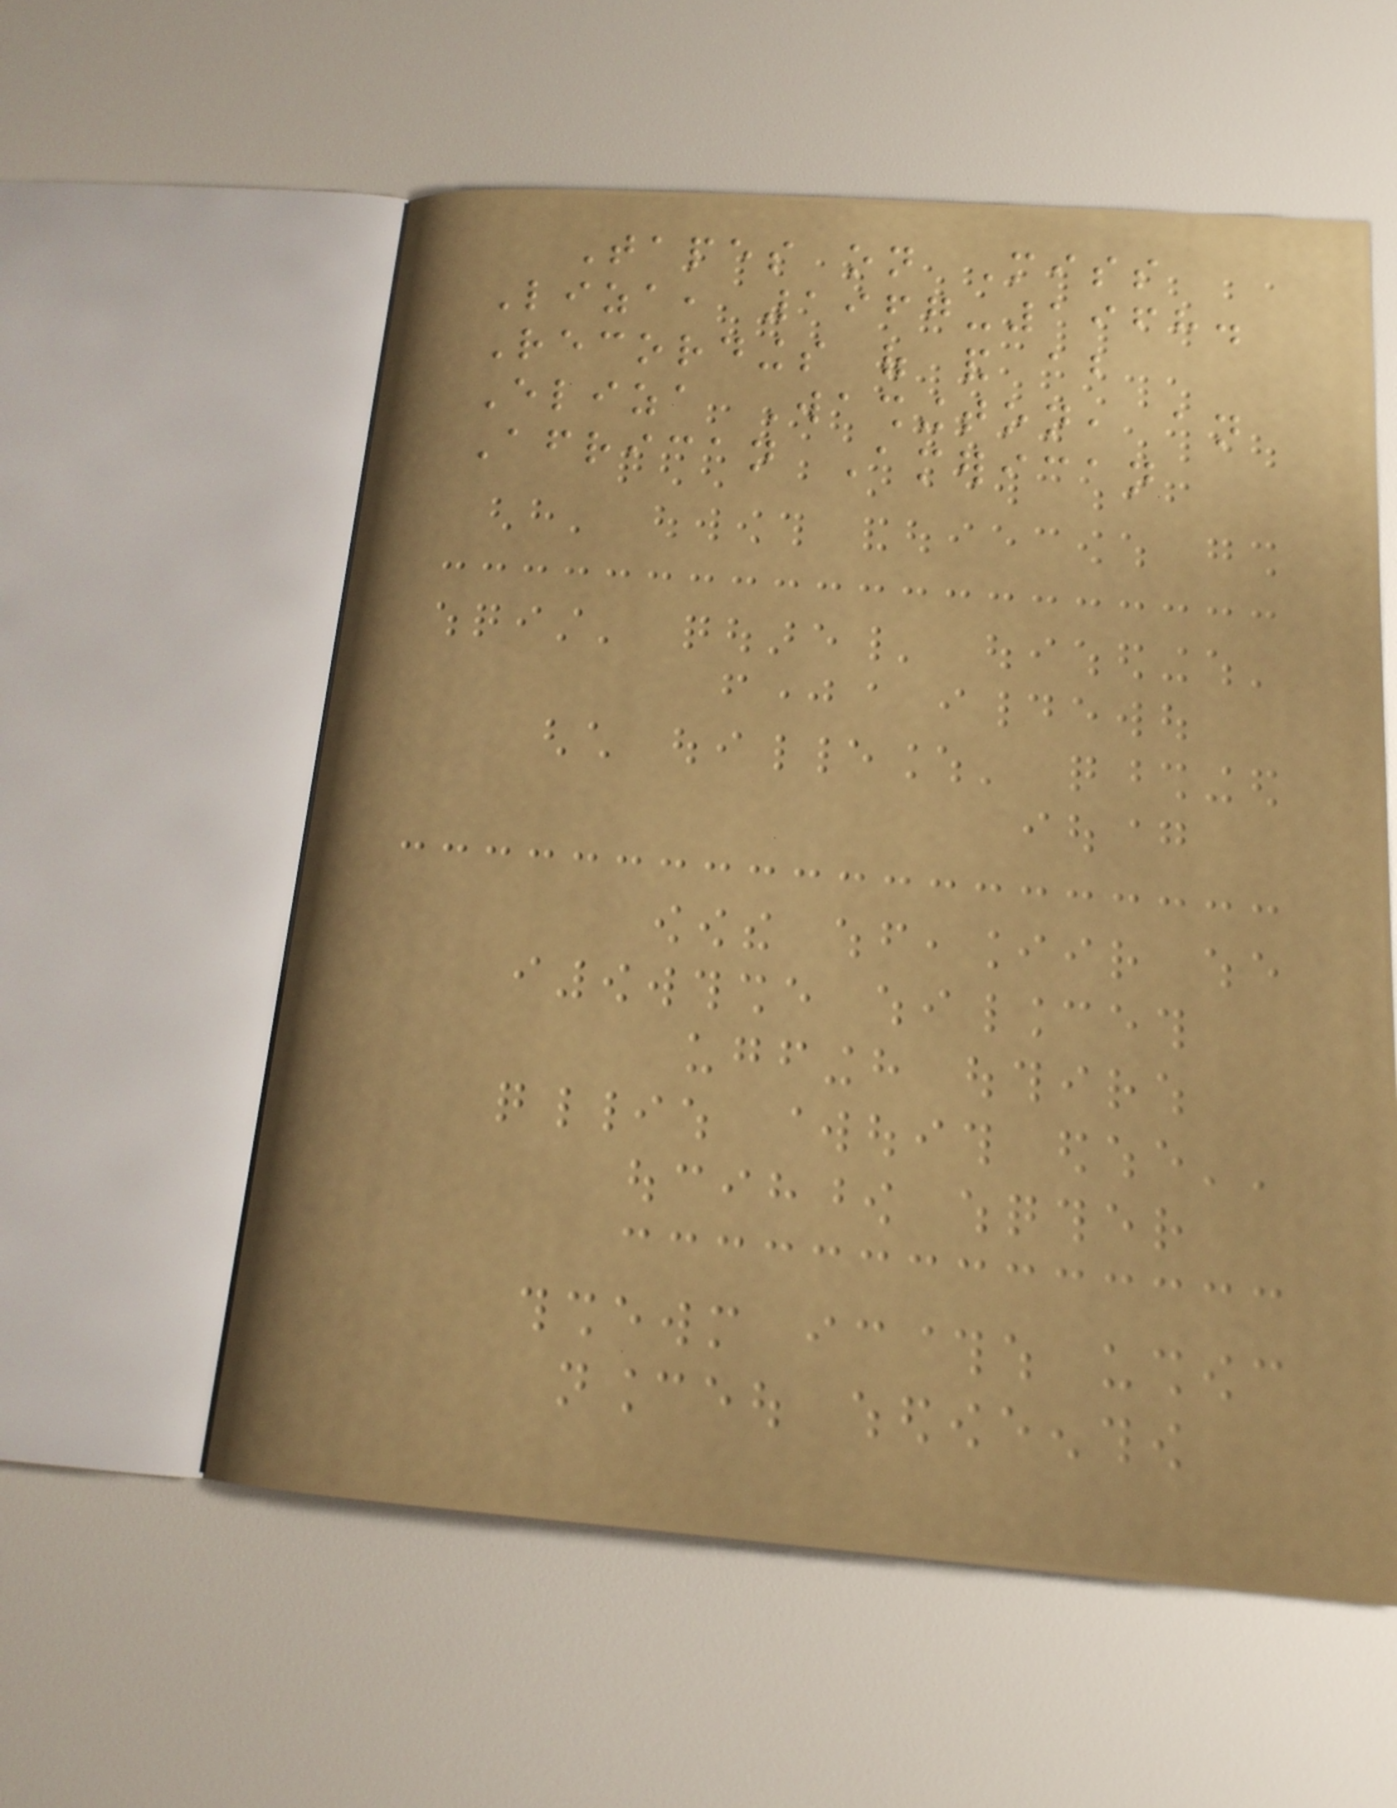Tapes on Miss
Liza, 1967-1968.
Recordings of and about
Eliza Washington, an
African American
